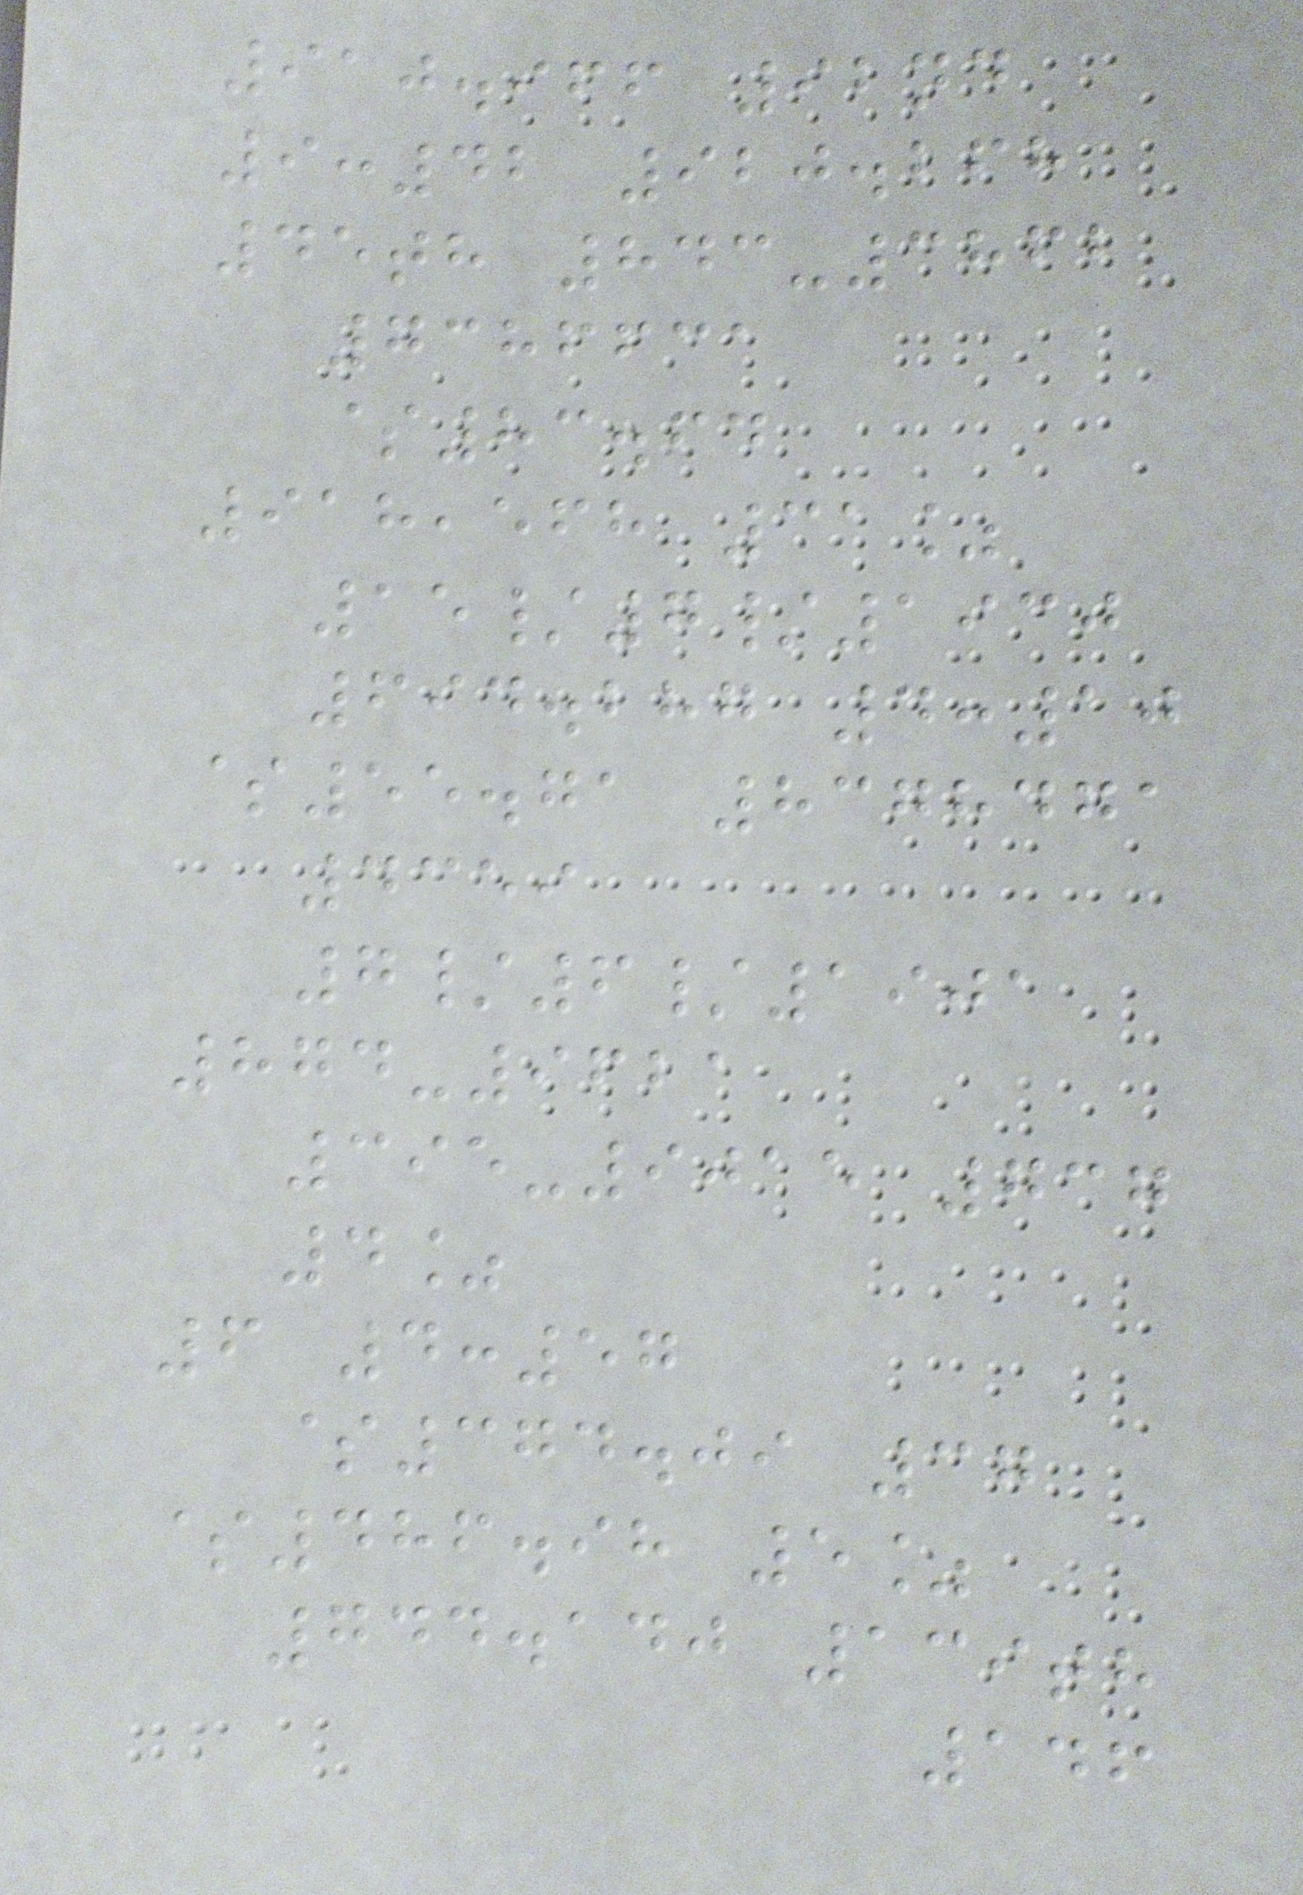910.966 92nd
9:42 920.268
45th 843-3862
7386631
$83.64
918,568 31%
15/7/1930
694.287 4:10
$55.71 8378471
4359
7/6/1901
874-9621
395-9015 737
4%
6 4:57
$374.09 37
$486.98 5%
744.140 139th
146
